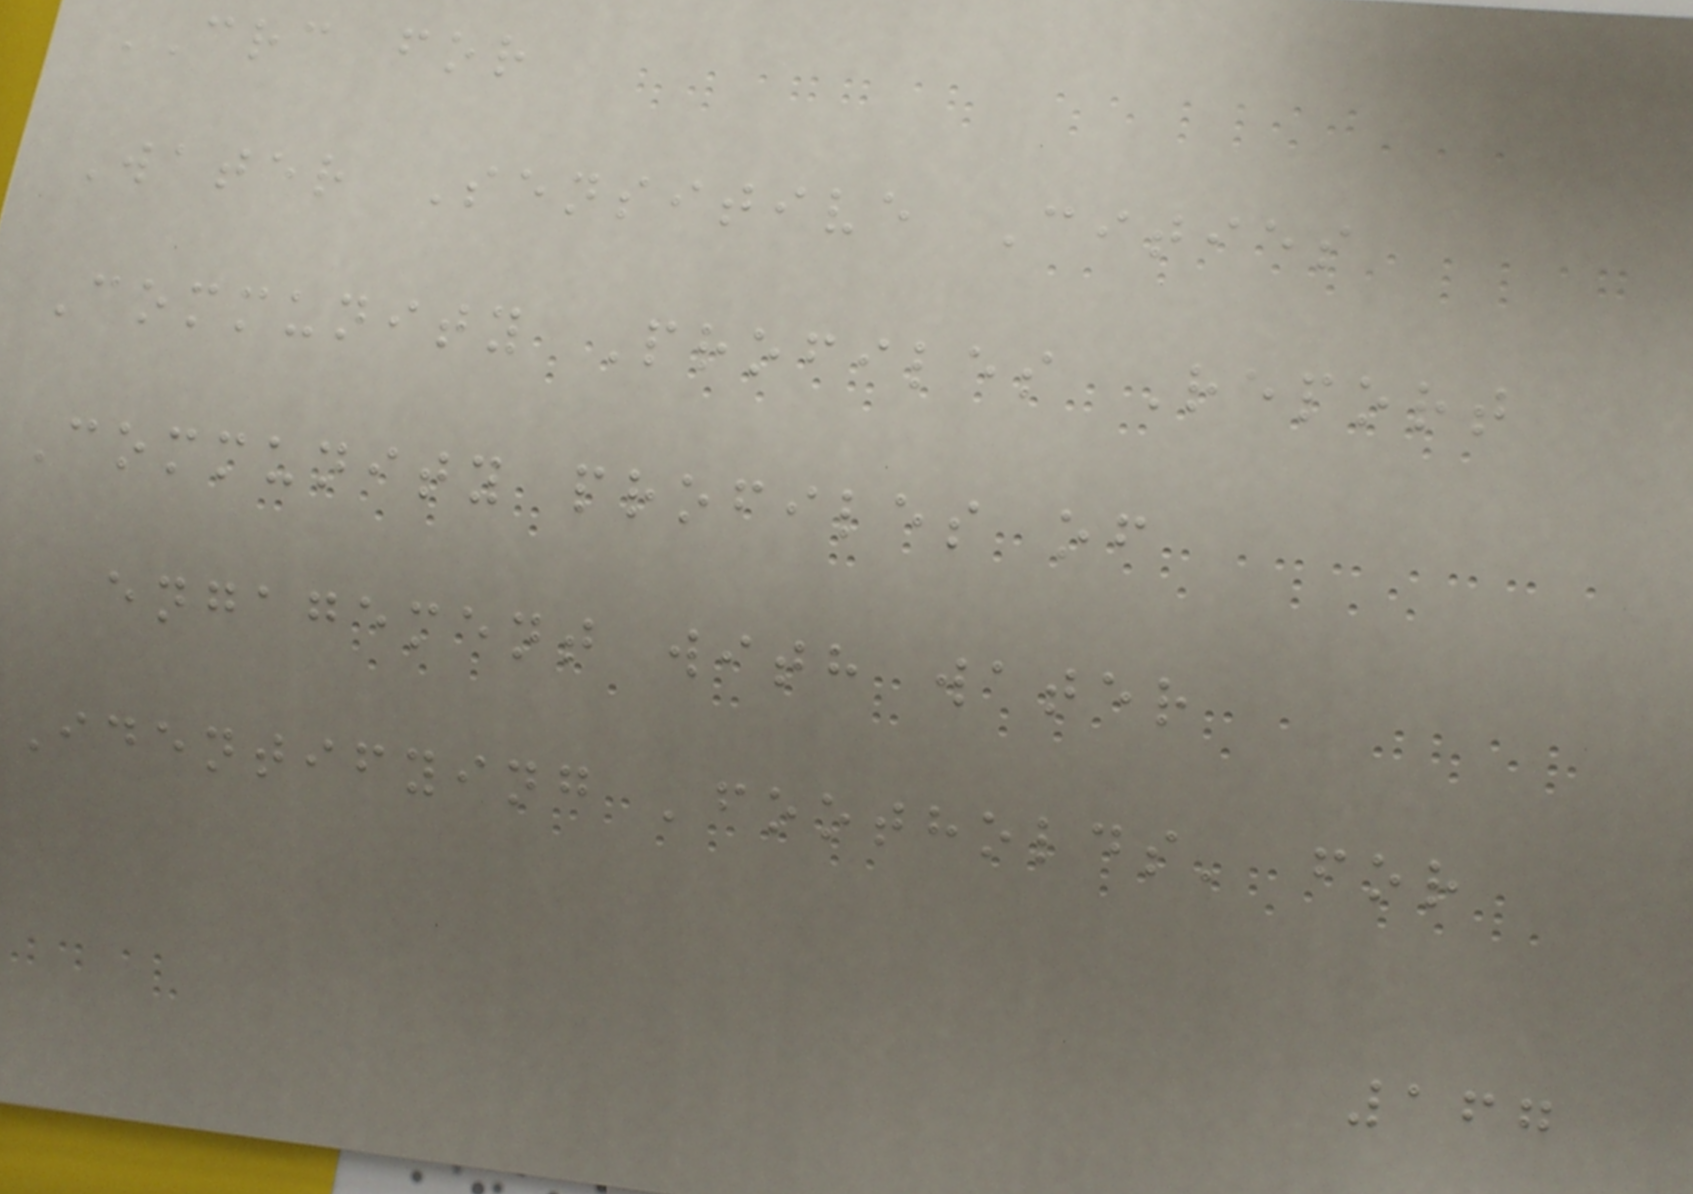CRC for
Water Sensitive Cities
Community Profiles Report
Community profiles of
engagement with water
Identifying 'footholds' for
167
